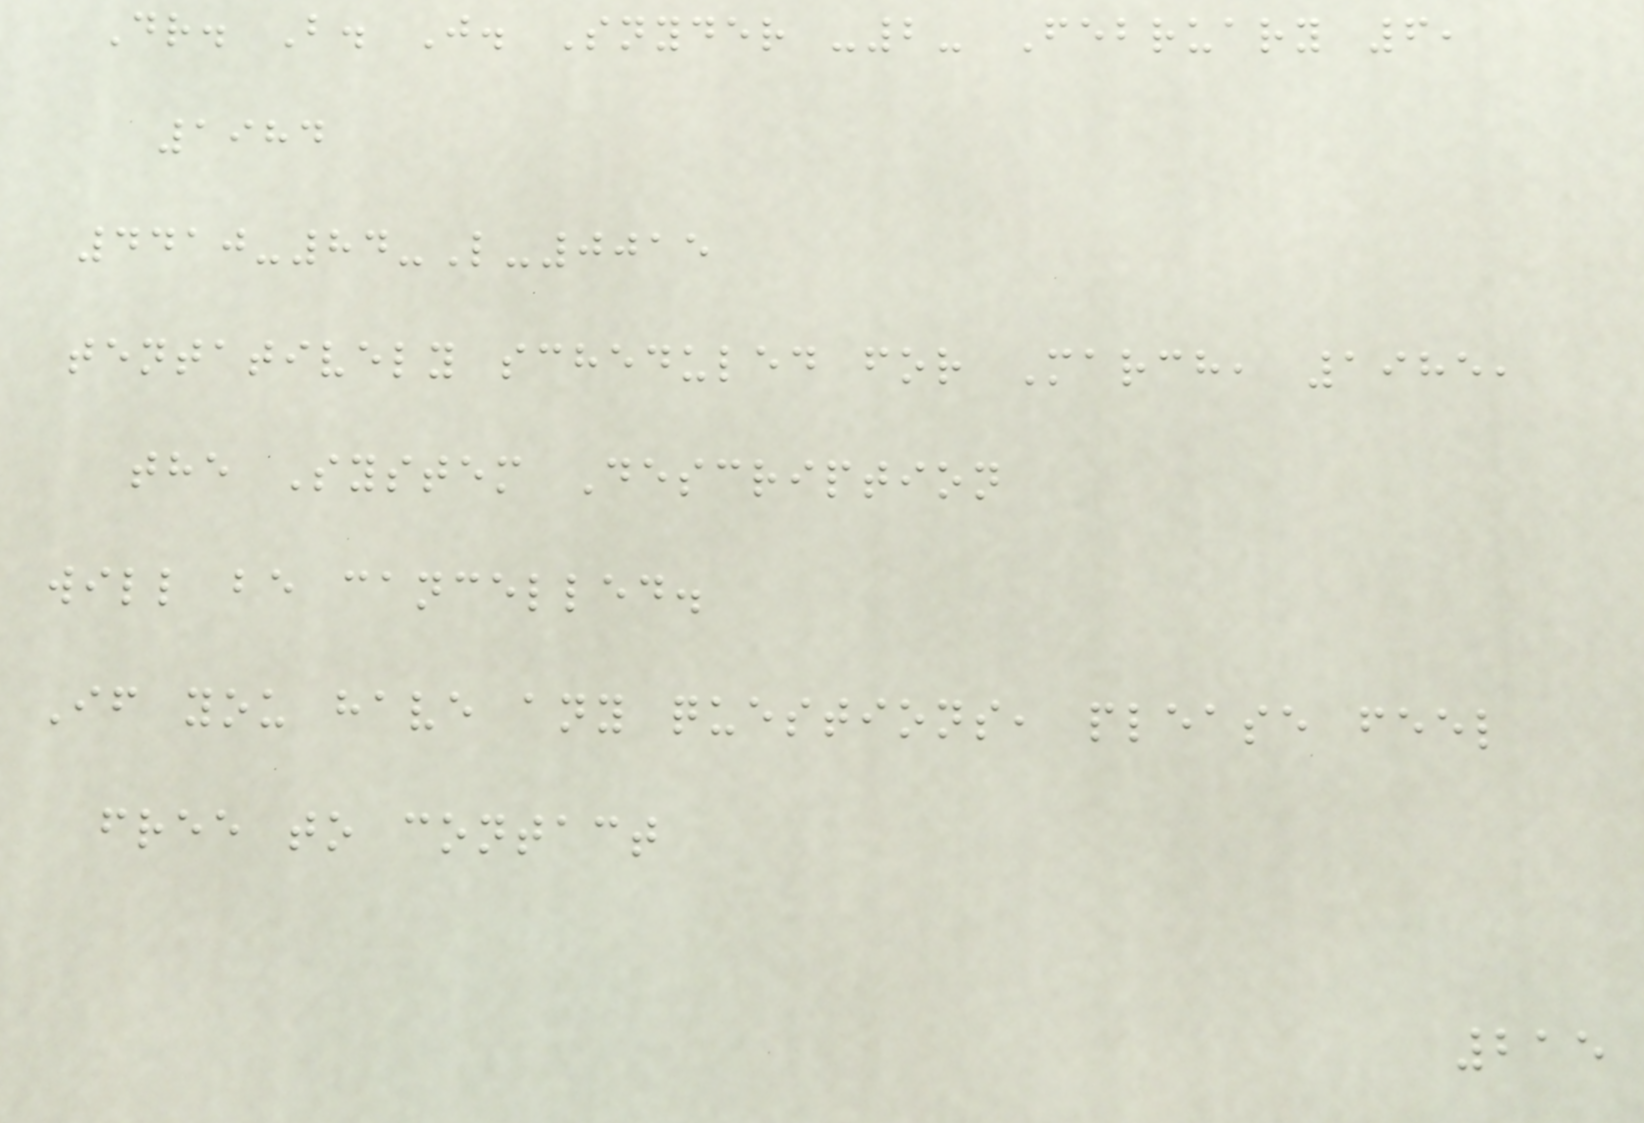Dr. B. J. Snyder -2- February 6,
1984
4410-84-L-0015
tentatively scheduled for March, 1985,
the System Description
will be cancelled.
If you have any questions, please feel
free to contact
215
